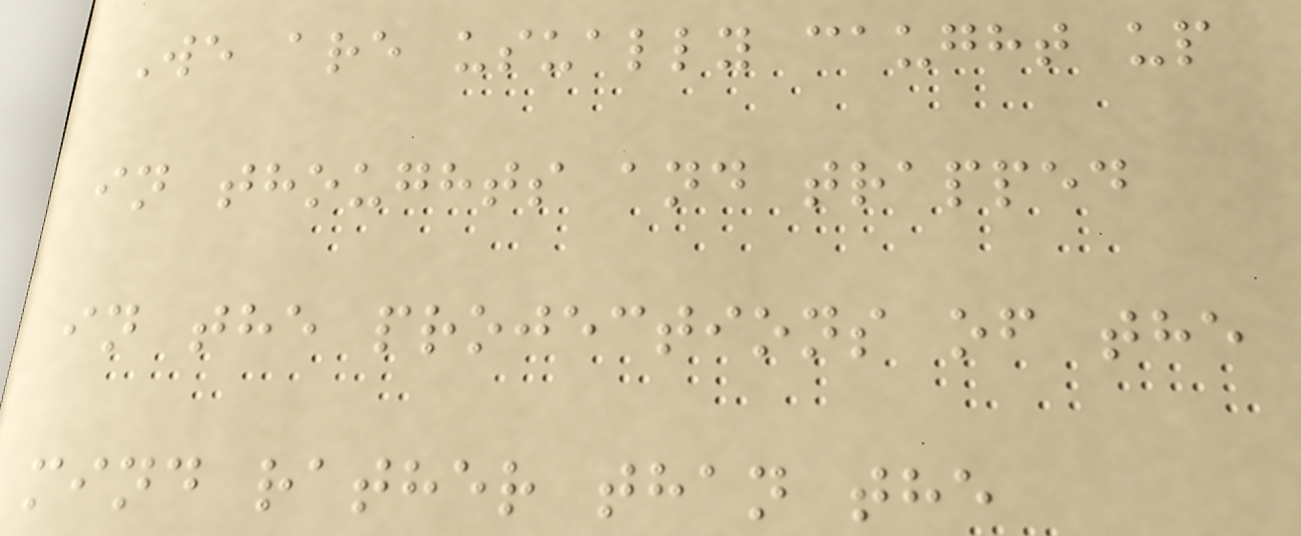We are usually caught up
in thoughts and trapped
in the projections of the
mind rather than the
